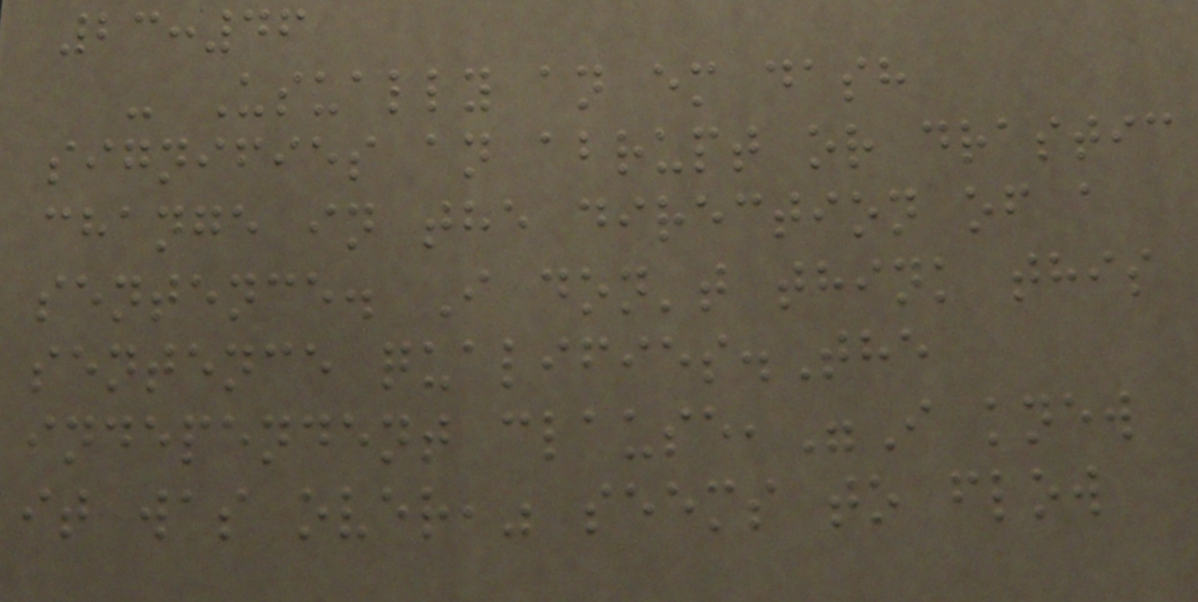23:46
- Usually an em dash
signifies an abrupt or drastic
change in the direction of a
sentence. I don't think this
sentence qualifies.The
independent clause,"I knew
it was over," seems to flow
